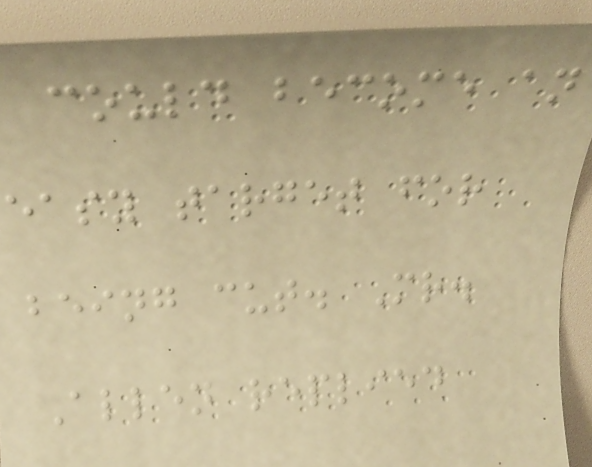could become an
easy target for
being cut. Mr.
Allen replied
